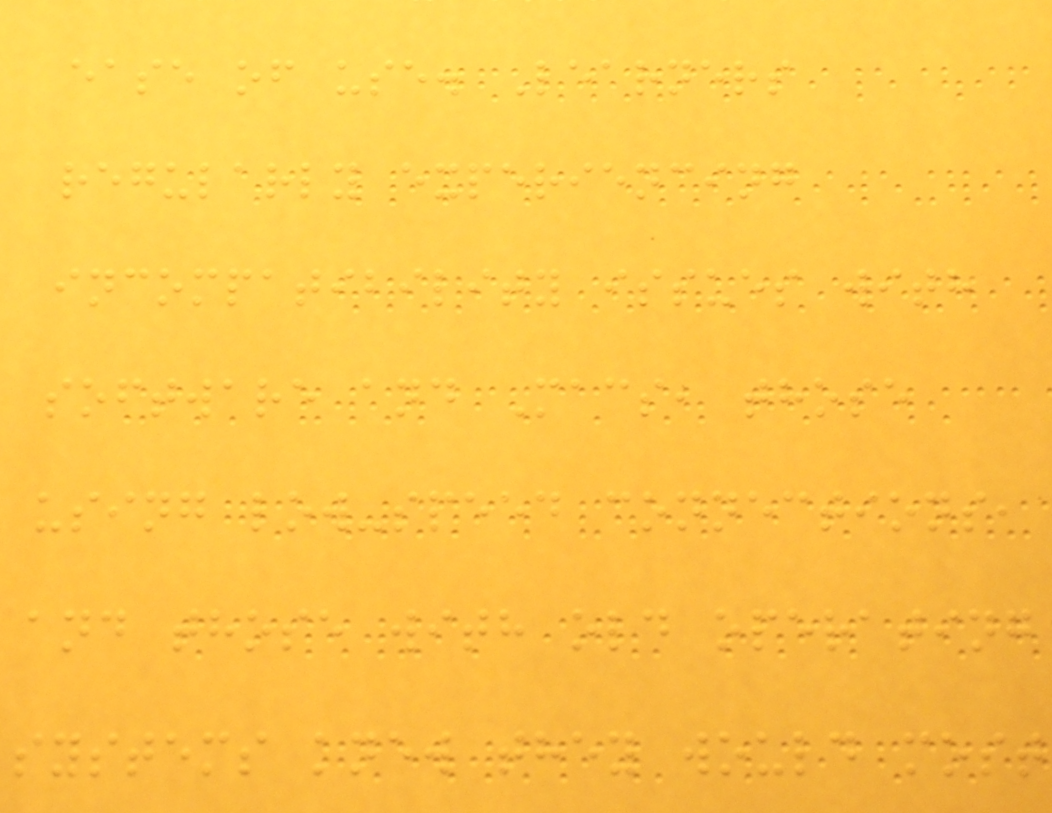ease of use. Learners
regularly experiencing
incompatibility issues with
software and Macs, those
using low-speed connections,
and those with old operating
systems knew they would most
